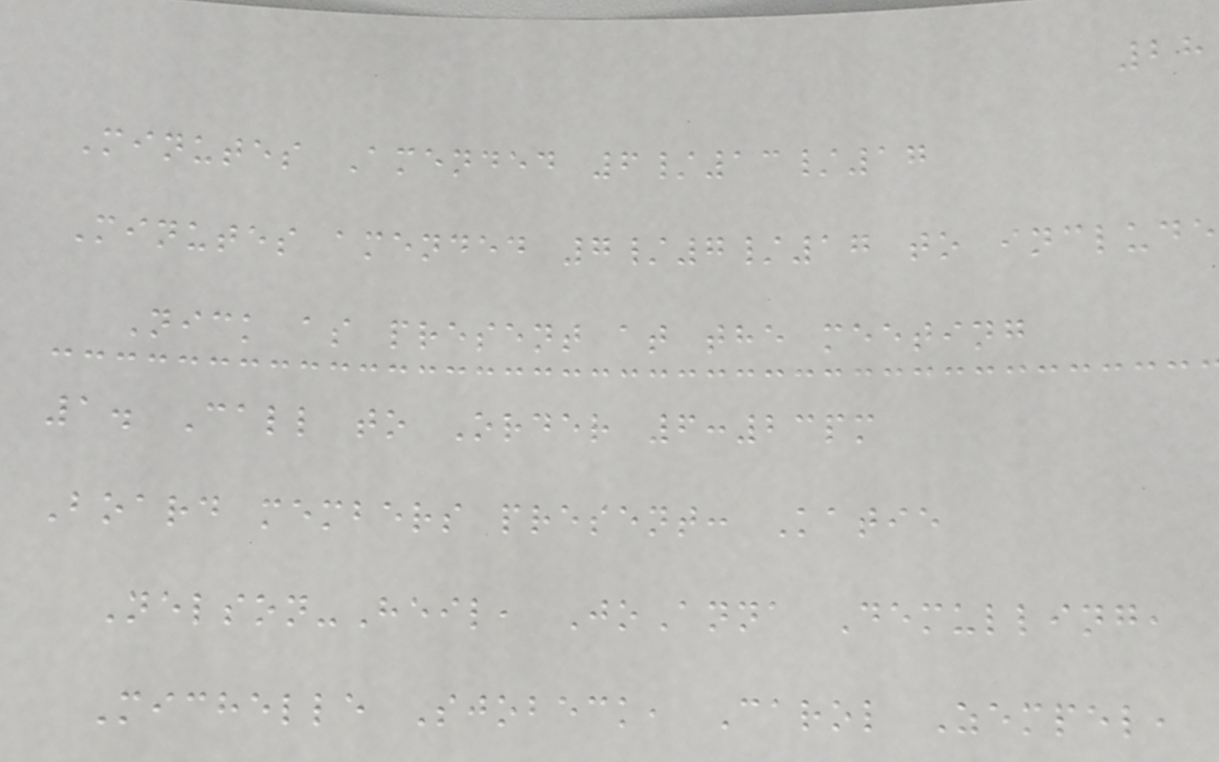28
Minutes Amended 6/13/17
Minutes amended 7/7/17 to include
Nick as present at the meeting
1. Call to Order 6:23pm
Board members present: Katie
Nelson-Heil, JoAnna Demulling,
Michelle Sjobeck, Carol Zempel,
